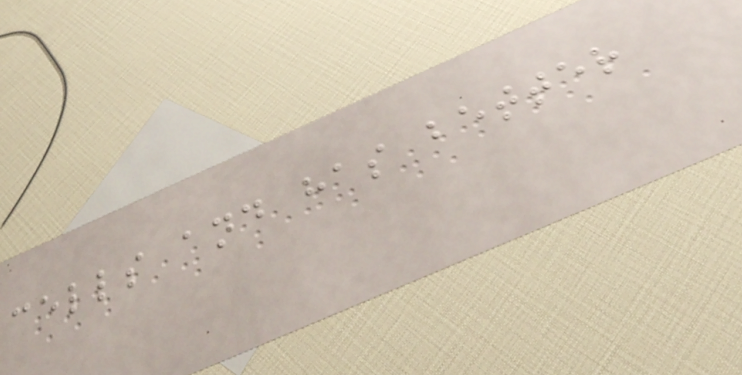cells and has better
